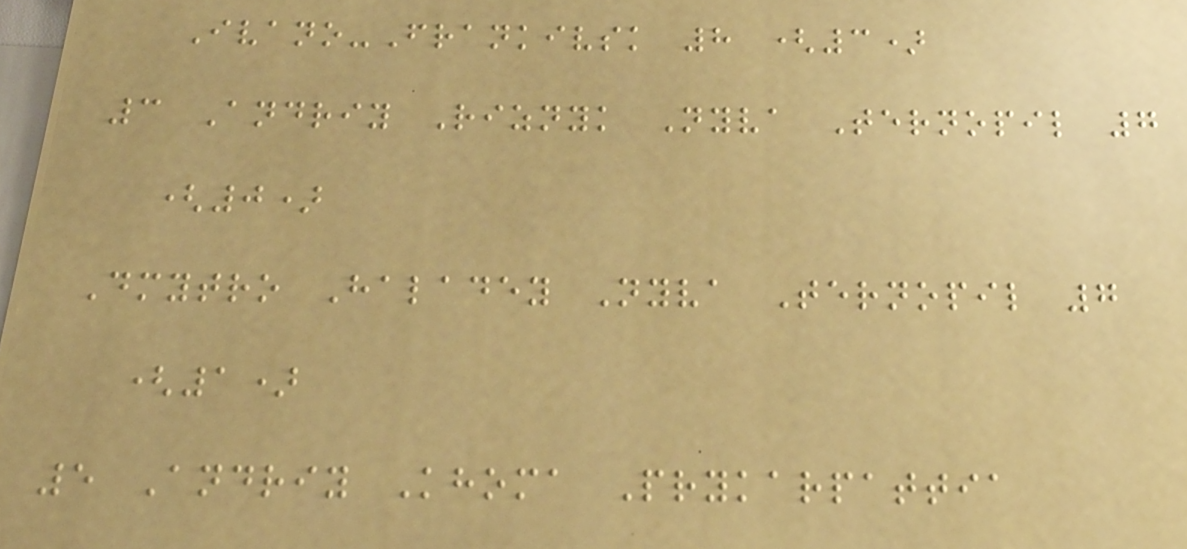Ivano-Frankivsk 8 (3)
3 Andriy Riznyk Nyva Ternopil 7
(0)
Dmytro Haladey Nyva Ternopil 7
(1)
5 Andriy Khoma Prykarpattia
